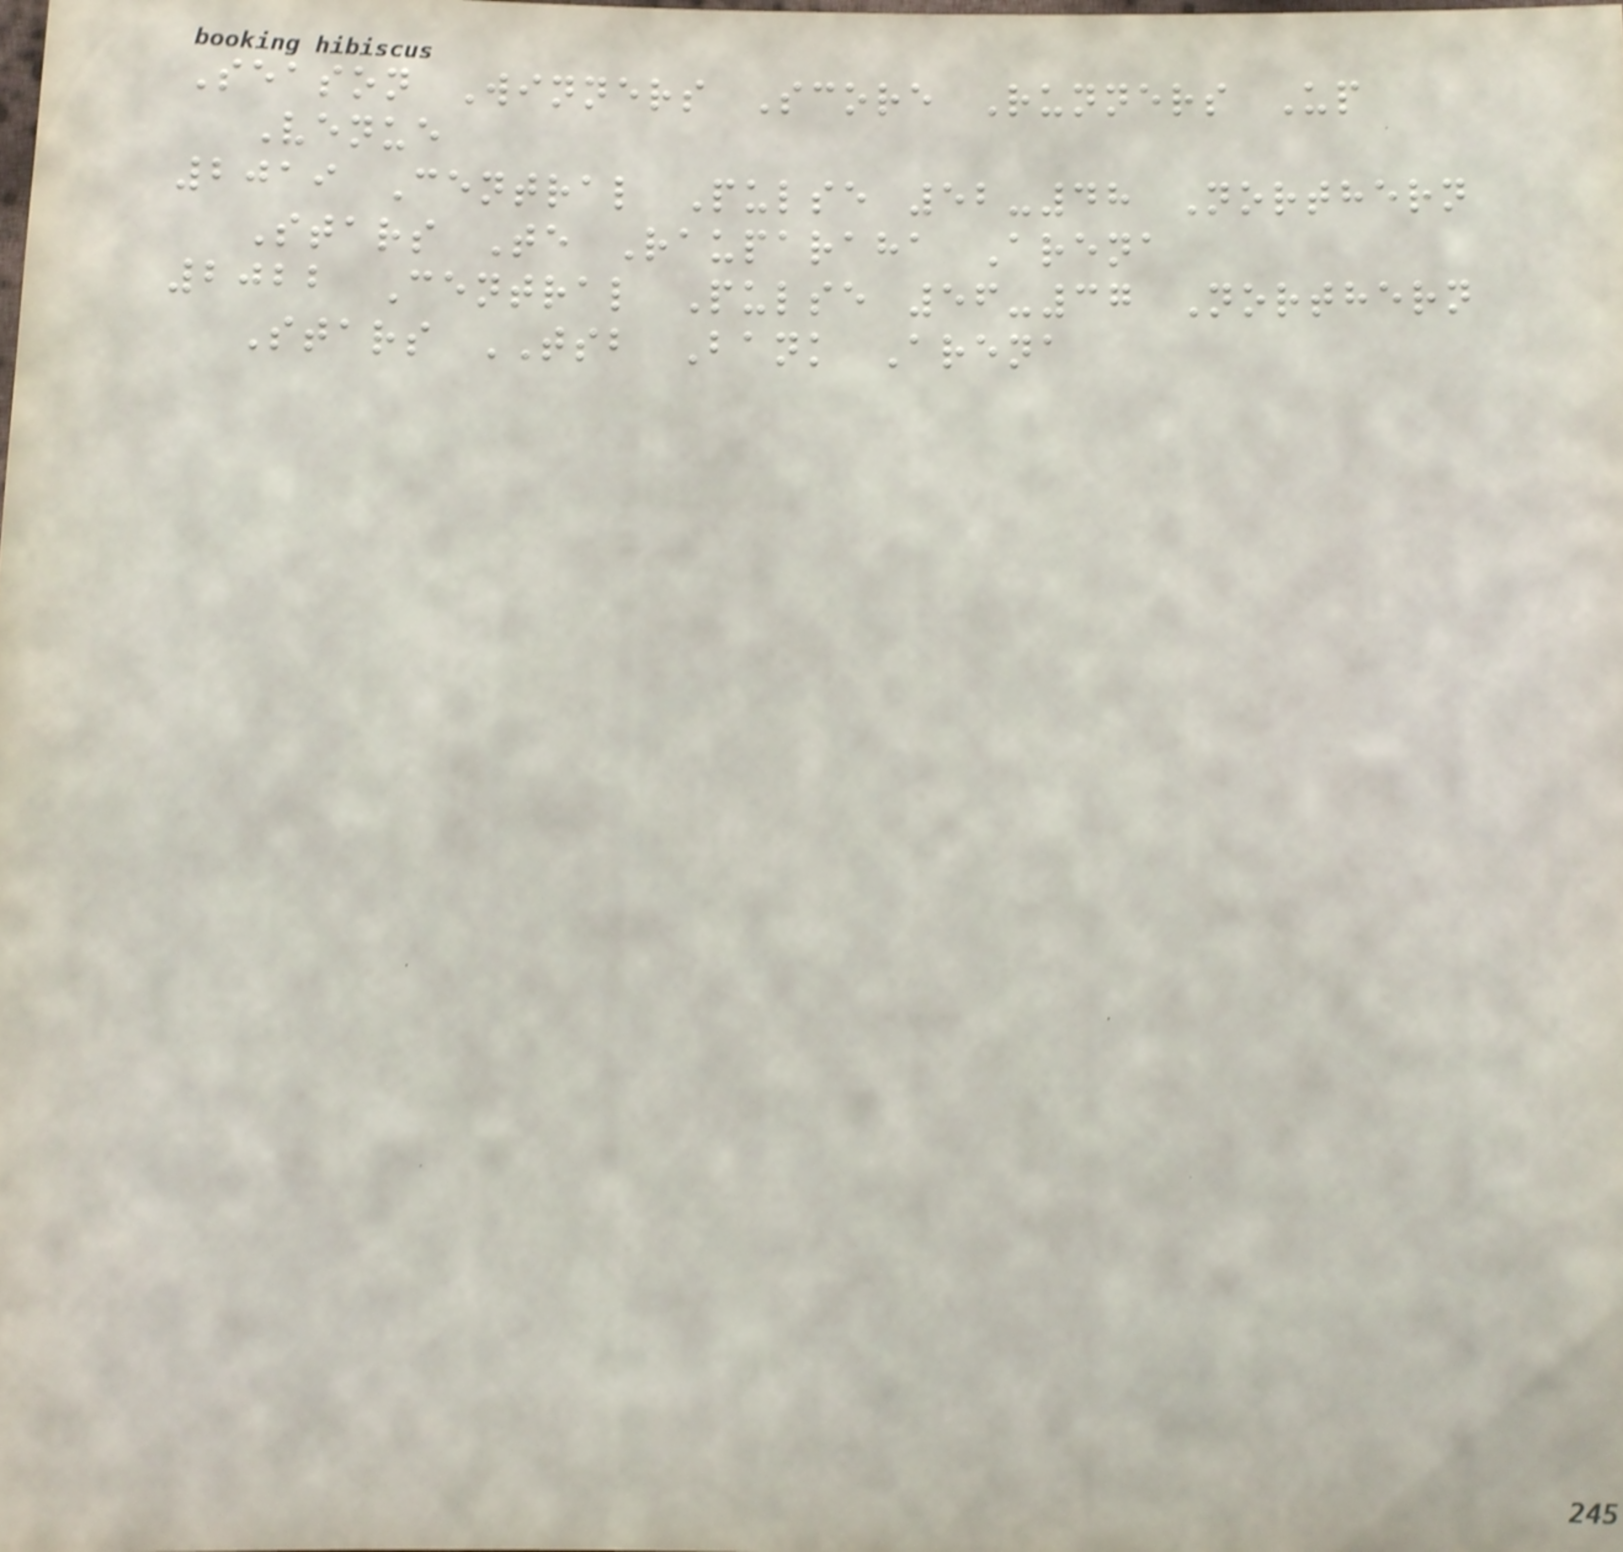Season Winners Score Runners Up
Venue
2019 Central Pulse 52-48 Northern
Stars Te Rauparaha Arena
2022 Central Pulse 56-37 Northern
Stars TSB Bank Arena
